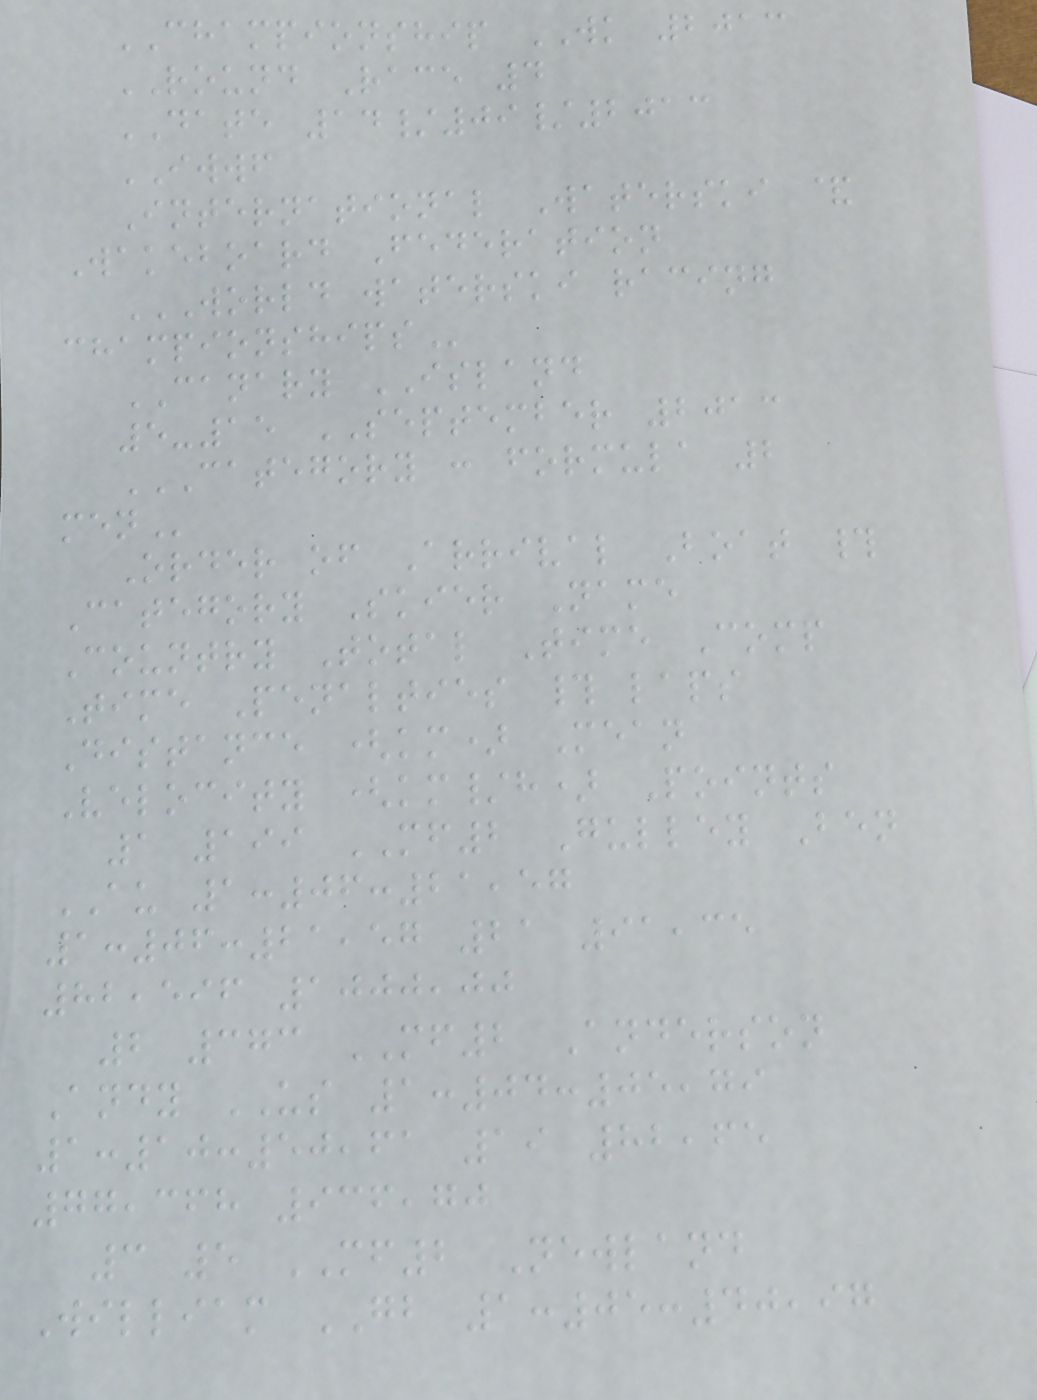CHAMPIONSHIP WK 2013
ROUND Race 4
DATE 14/09/2013
IWWF
International Waterski &
Wakeboard Federation
WORLD WATERSKI RACING
CHAMPIONSHIPS
CANARY ISLAND
5-15 SEPTEMBER 2013
CATEGORY : FORMULA 2
MEN
Order of Arrival Boat #
Category Skier Name
Country Total Time Comp
Time Penalties # laps
Distance (km) Mean
Velocity (km/h) Points
1 199 MF2 Gulley Ben
AU 1:06:21,57
1:06:21,57 21 91,35
82,596 1000,00
2 373 MF2 Anderson
Andy US 1:04:05,79
1:10:50,61 19 82,65
77,368 936,70
3 5 MF2 Newland
William GB 1:05:40,97
